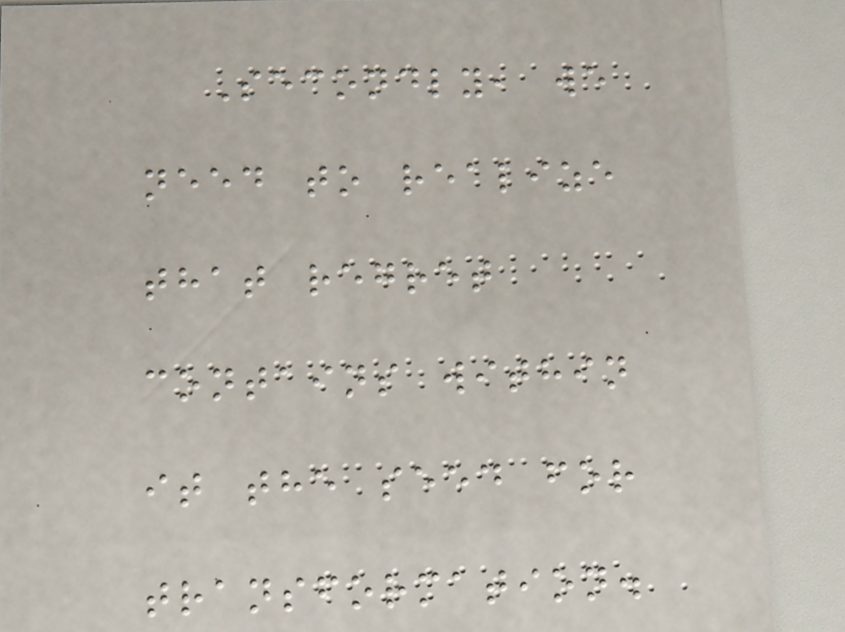Secondly, we
need to realize
that regret
contains within
it the seed for
transformation.
